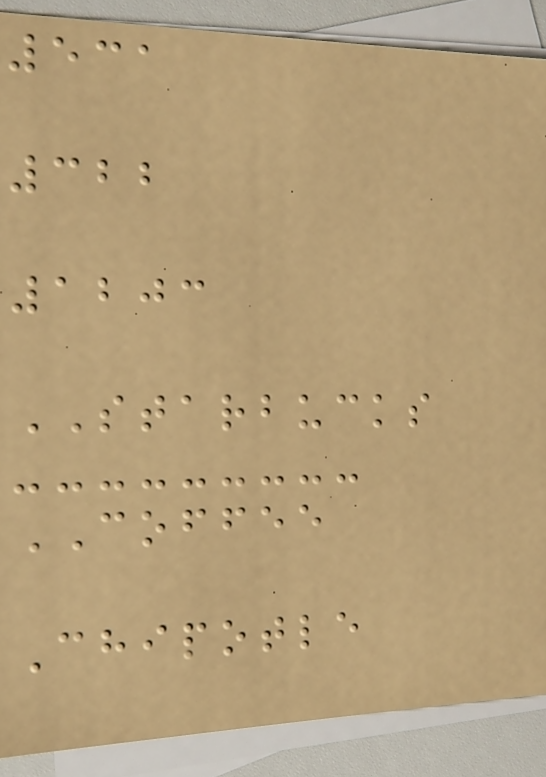531
322
1203
STARBUCKS
COFFEE
Chipotle
